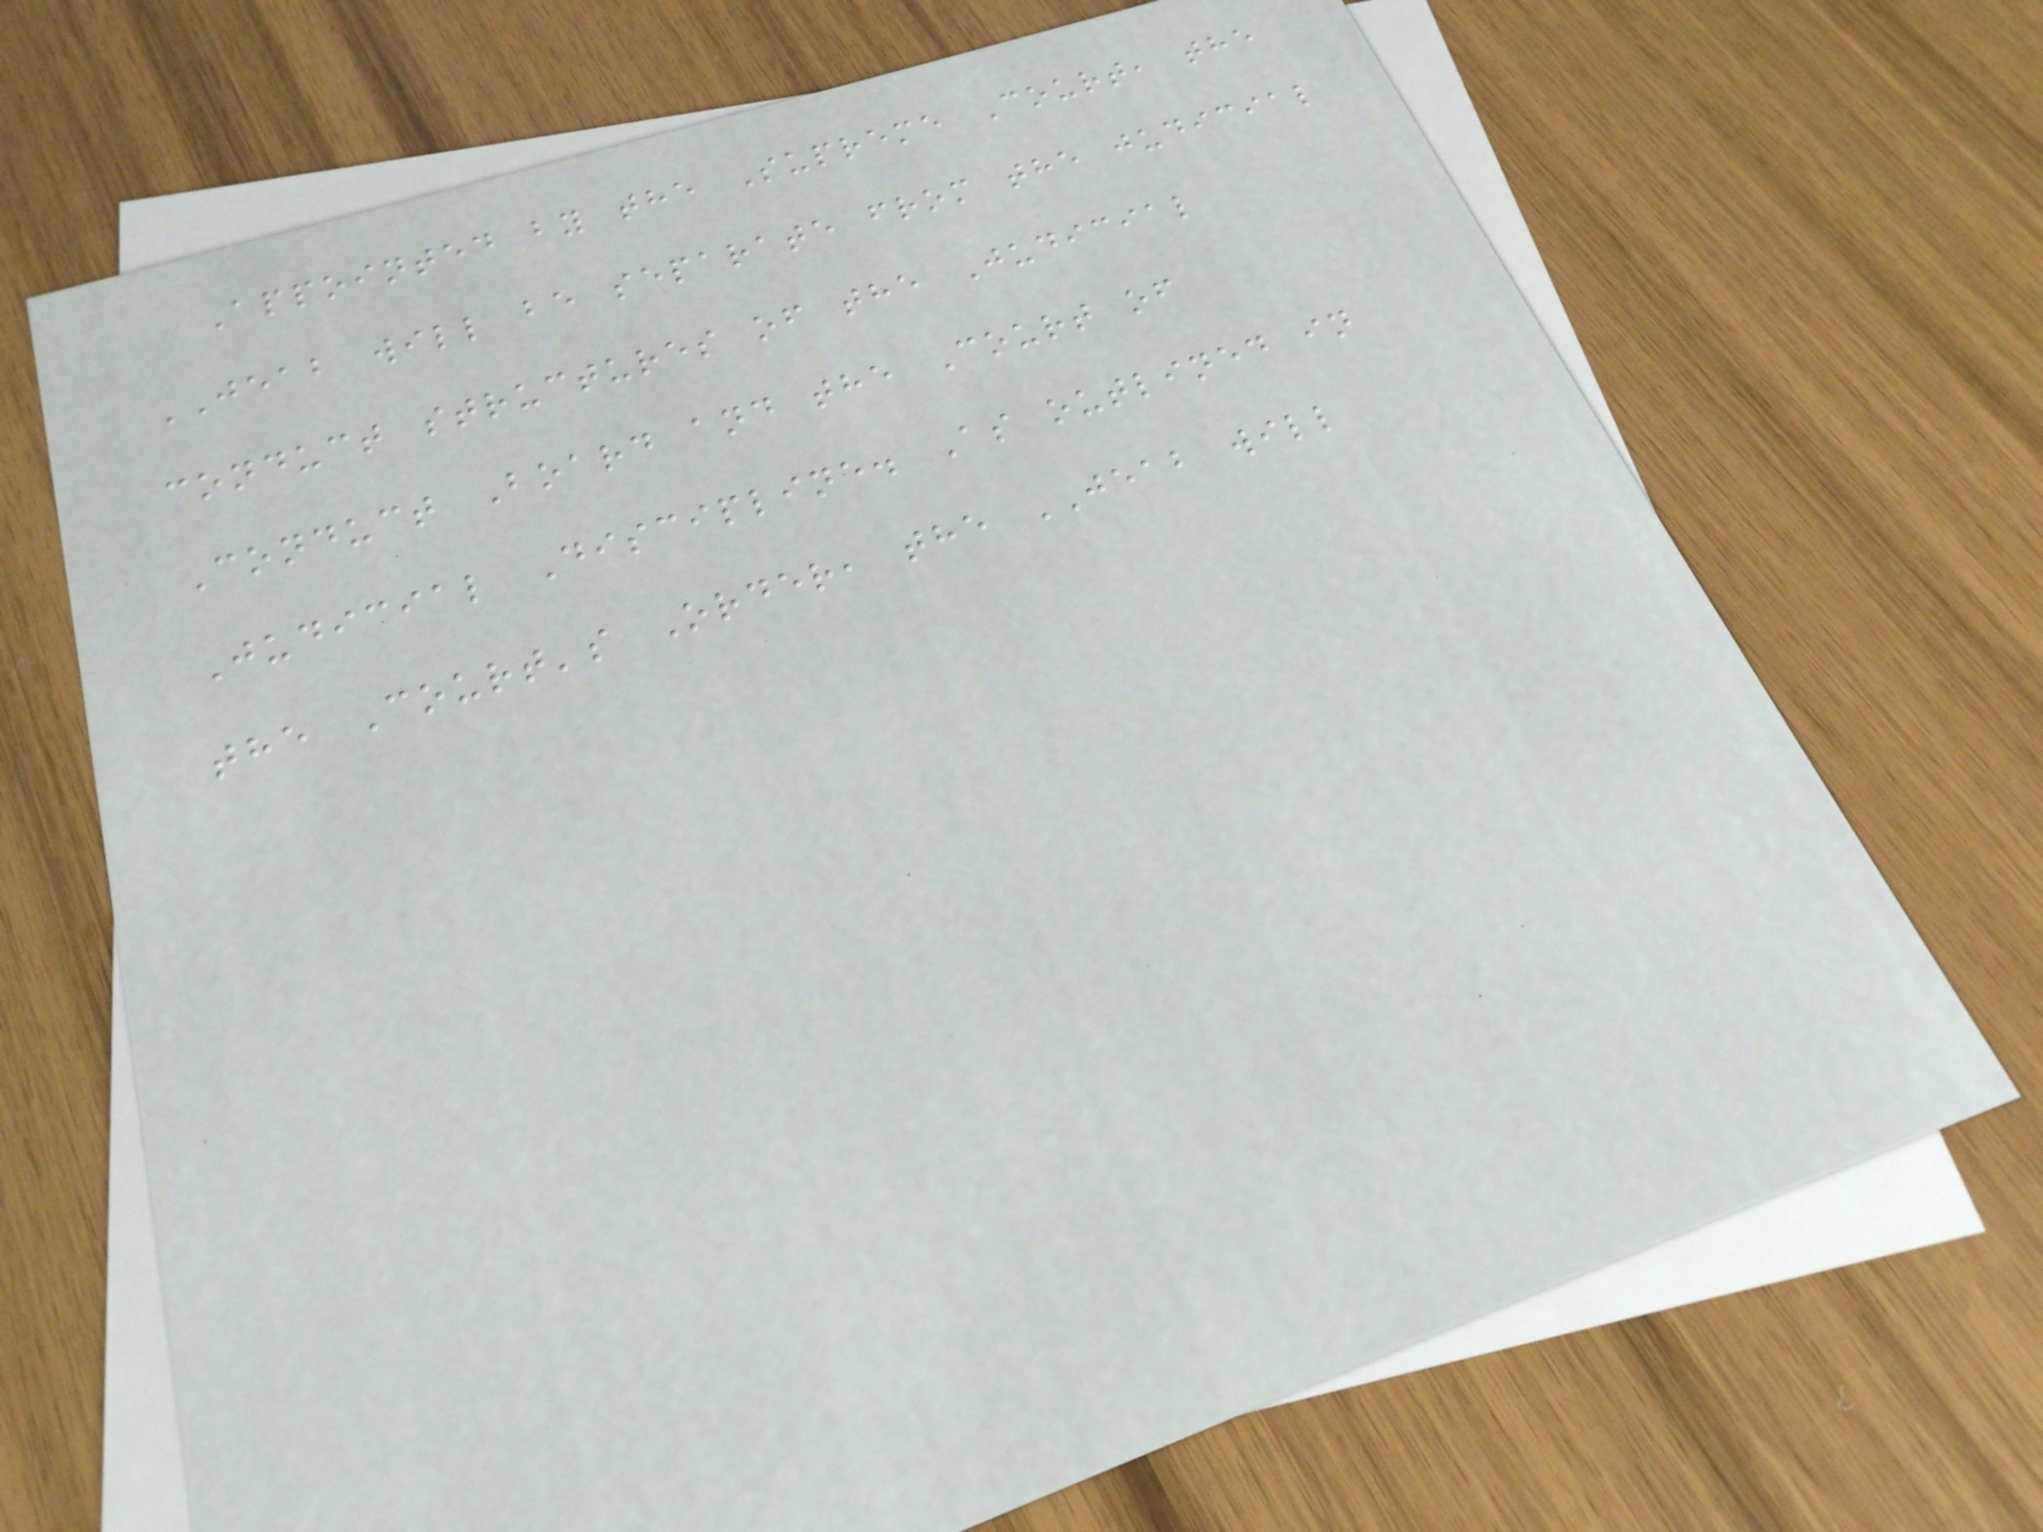Appointed by the Supreme Court, the
JEAB will be separate from the judicial
conduct structures of the Judicial
Conduct Board and the Court of
Judicial Discipline. As outlined in
the Court's Order, the JEAB will
